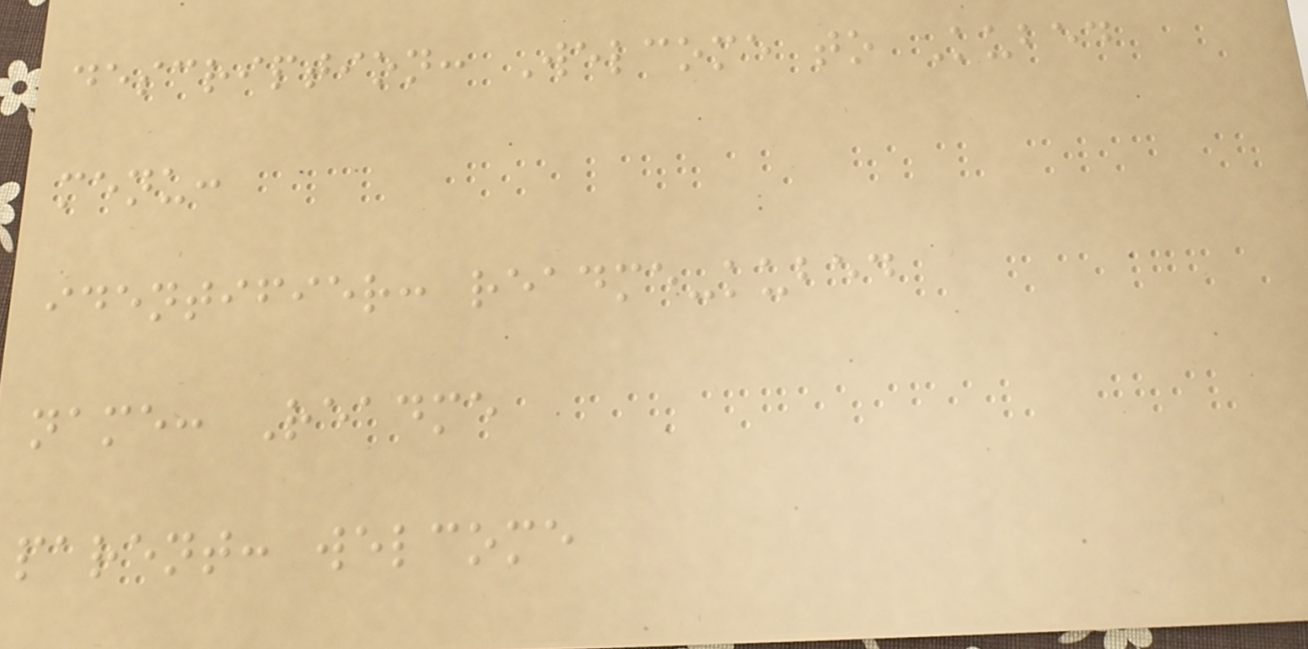description: Welcome to Kubed
menu:
identifier: readme-kubed
name: Readme
parent: welcome
